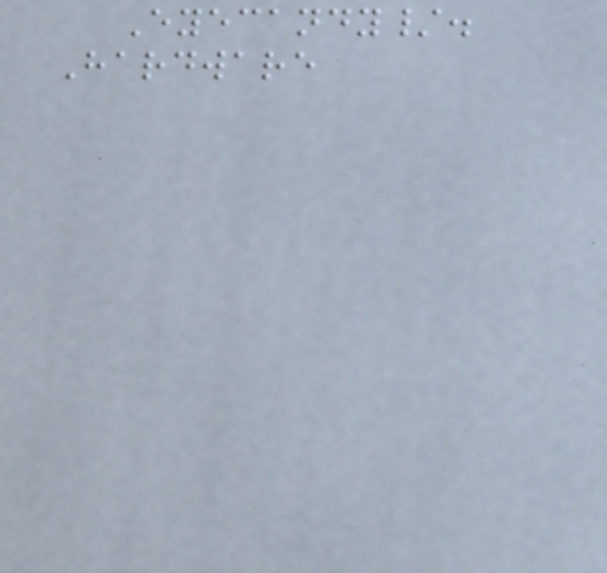Eyecandy/.
Hardware
